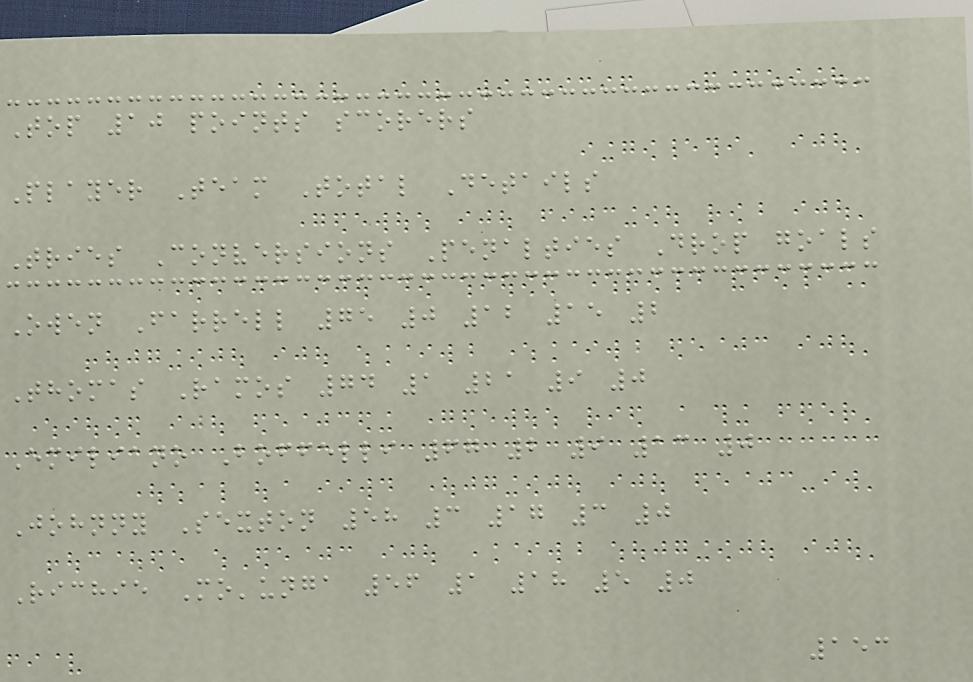Top 10 points scorers
Player Team Total Details
Tries Conversions Penalties Drop goals
Owen Farrell 75 0 12 15 2
Thomas Ramos 74 1 21 9 0
Emiliano Boffelli 67 2 9 13 0
Johnny Sexton 58 3 17 3 0
Richie Mo'unga 56 1 18 5 0
153
